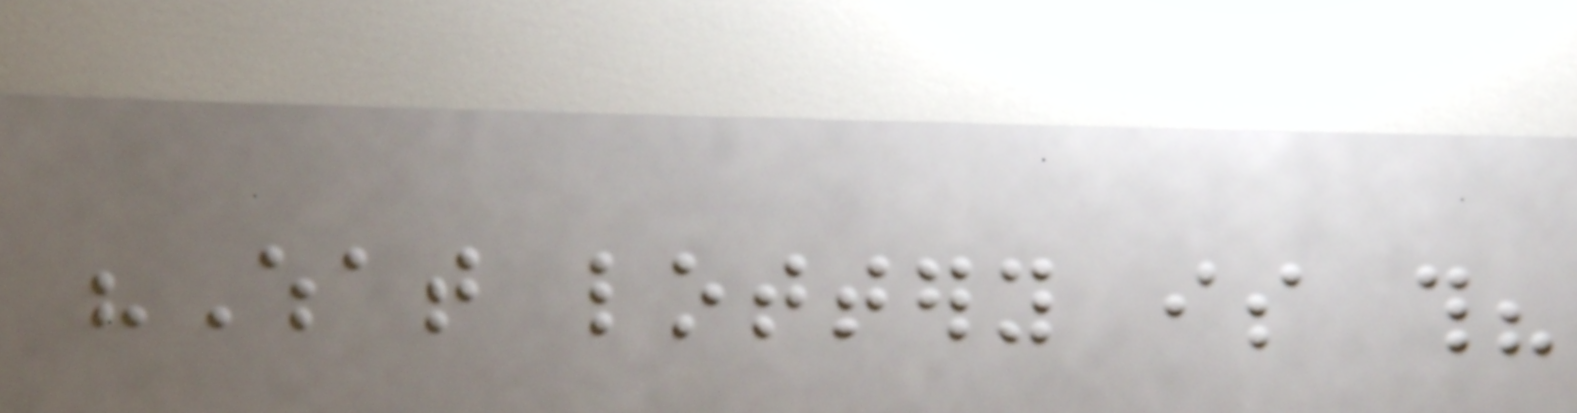"What lottery is this?
